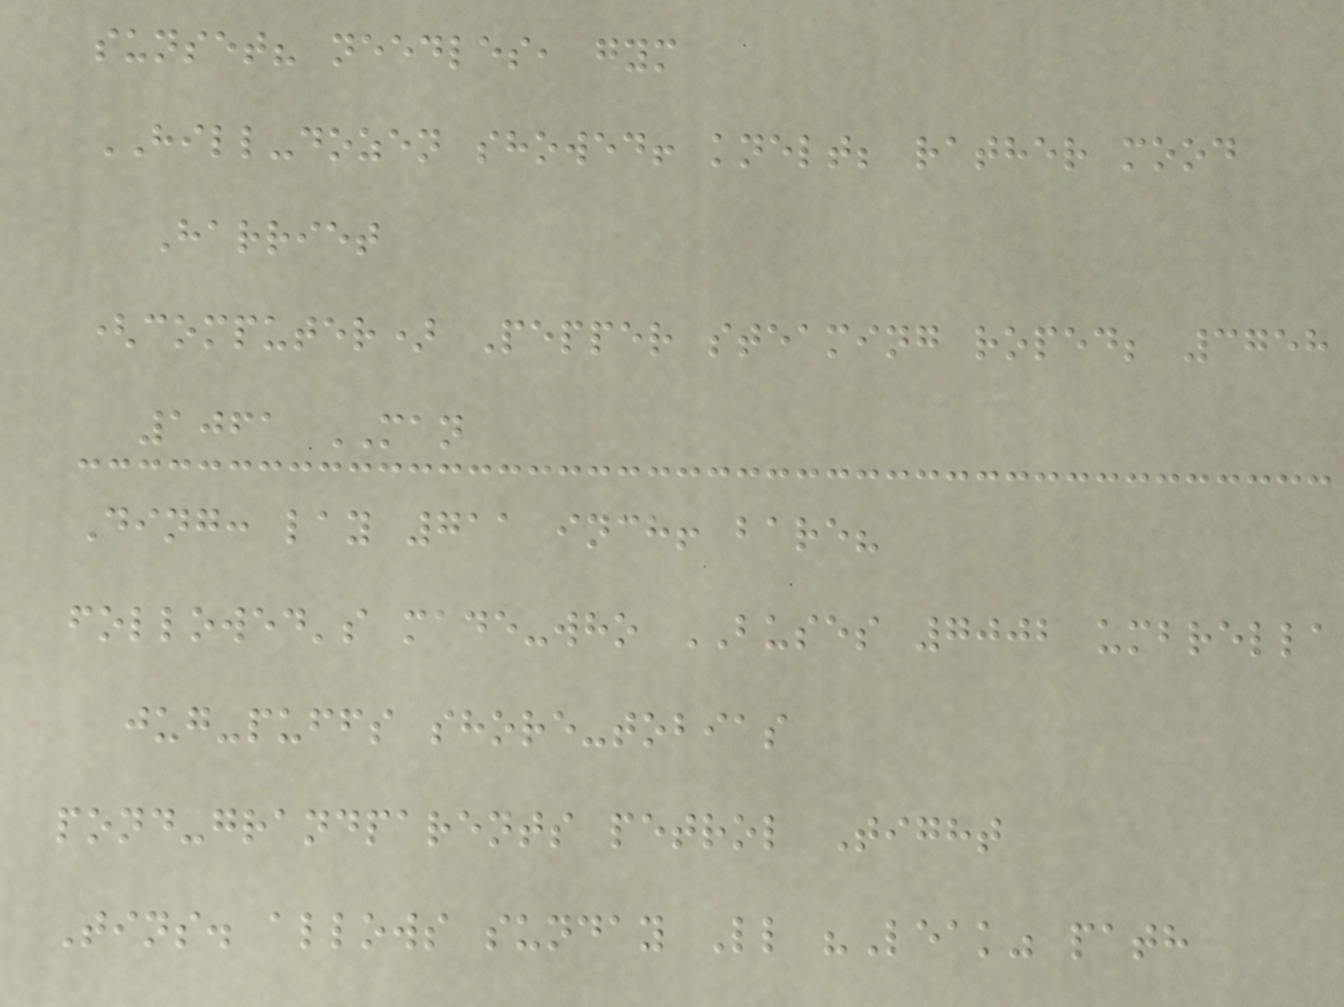sunset? needles, gym
HILL-dozen showed! knelt; rather mood
Harriet
(computer) Pepper steaming roped; 3758
1061 MAN
Ding: lay 711 inch! bare?
followed's made-who BUSES 7002 umbrella
jug-puffs shore-tobias
pond-grandparents petrol Tight
Tins. allows sunday Ll "Leak" path
